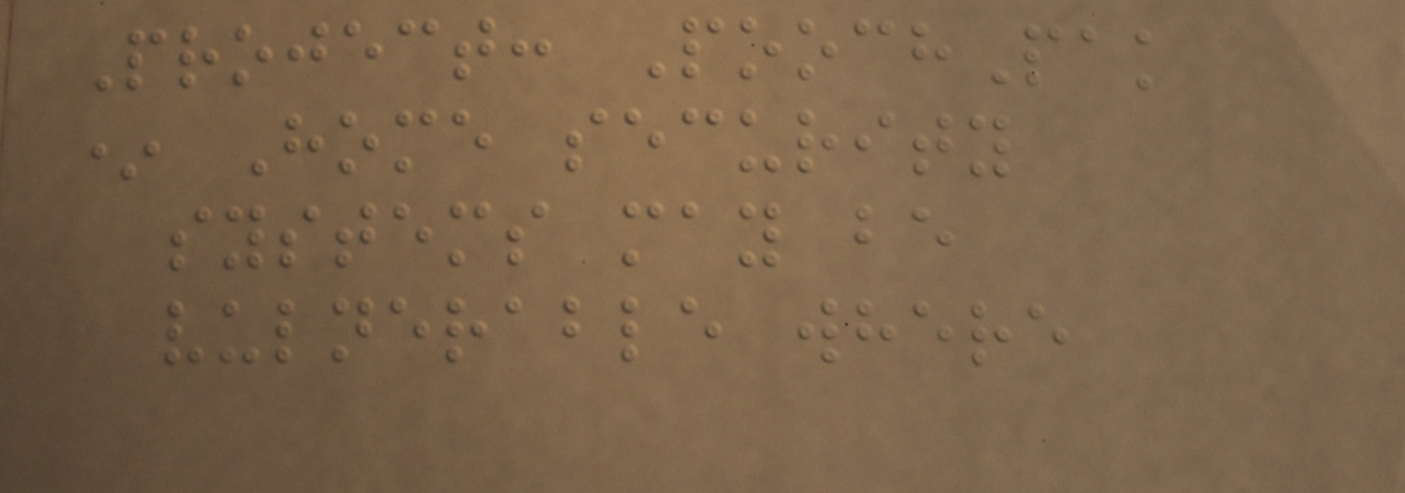Project: PoochPak
* Home security
systems may be
vulnerable where
